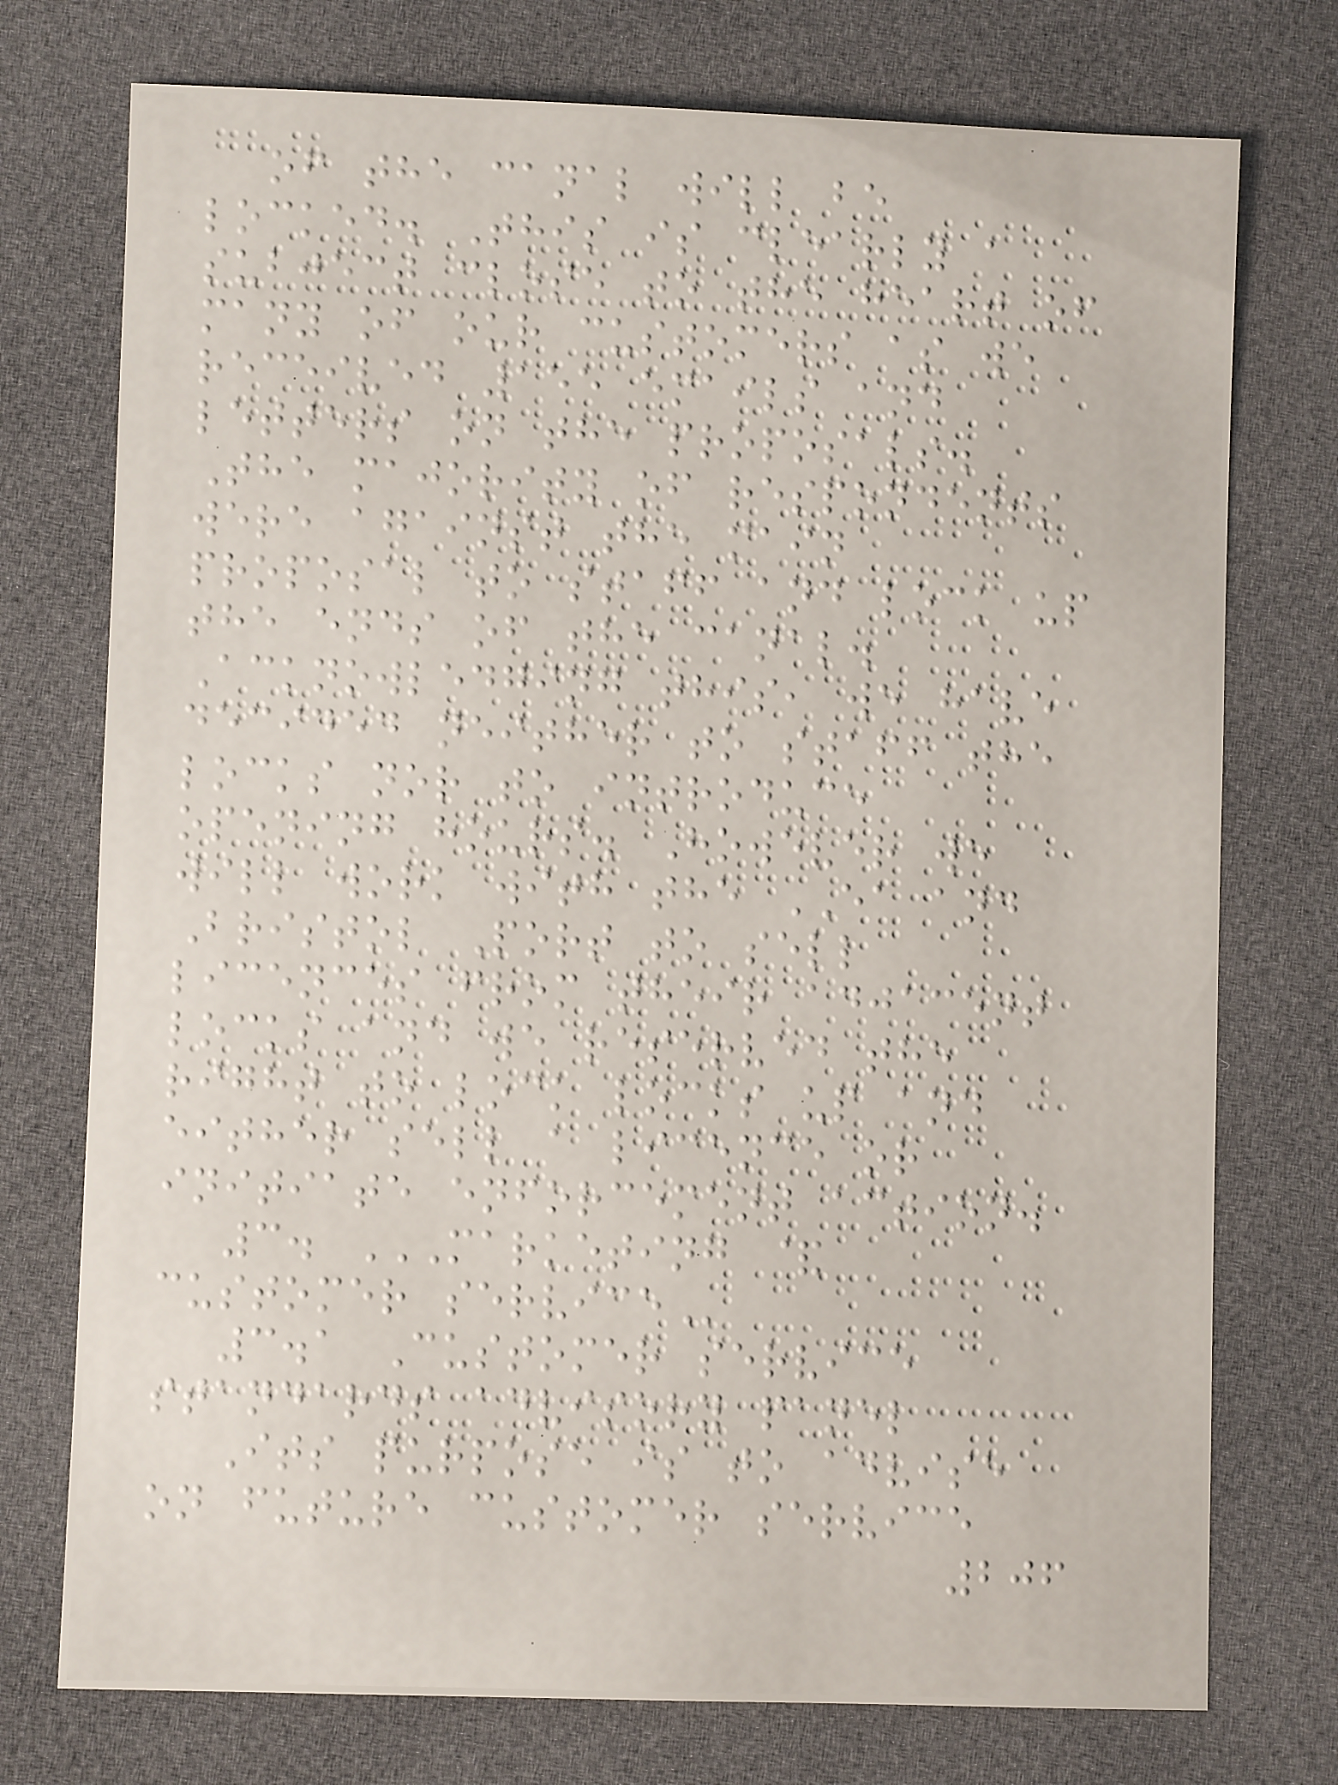of the canal will be
locked. This is clearly a
subject close to the heart of
many of our customers as we
received 155 emails and
letters on the proposals.
The majority of respondents
were against the main
proposal to staff and lock up
the ends of the canal.
Acknowledging this, we have
decided neither to staff the
locks nor to introduce
opening hours. However we
will work with the EA and
Bristol Port to sell
licences from their adjacent
locks and we reserved the
right to lock locks up and
either sell a licence or
initiate enforcement action.
3. MARKETING &
CUSTOMER SERVICE
3.1 Customer service
standards advisory panel
Its purpose is to advise
on future customer service
206
